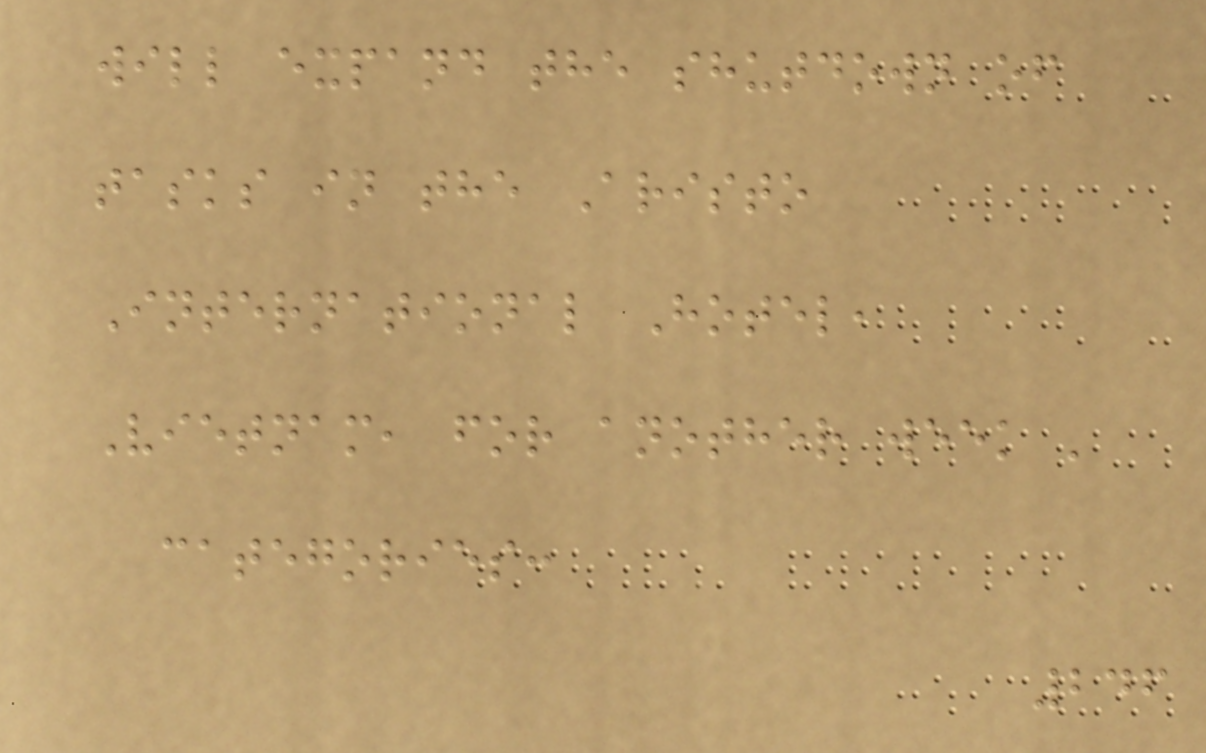will expand the shutdown of
tasks in the Aristo
International Hotel,
Vietnam, for another week '
categories:
246
